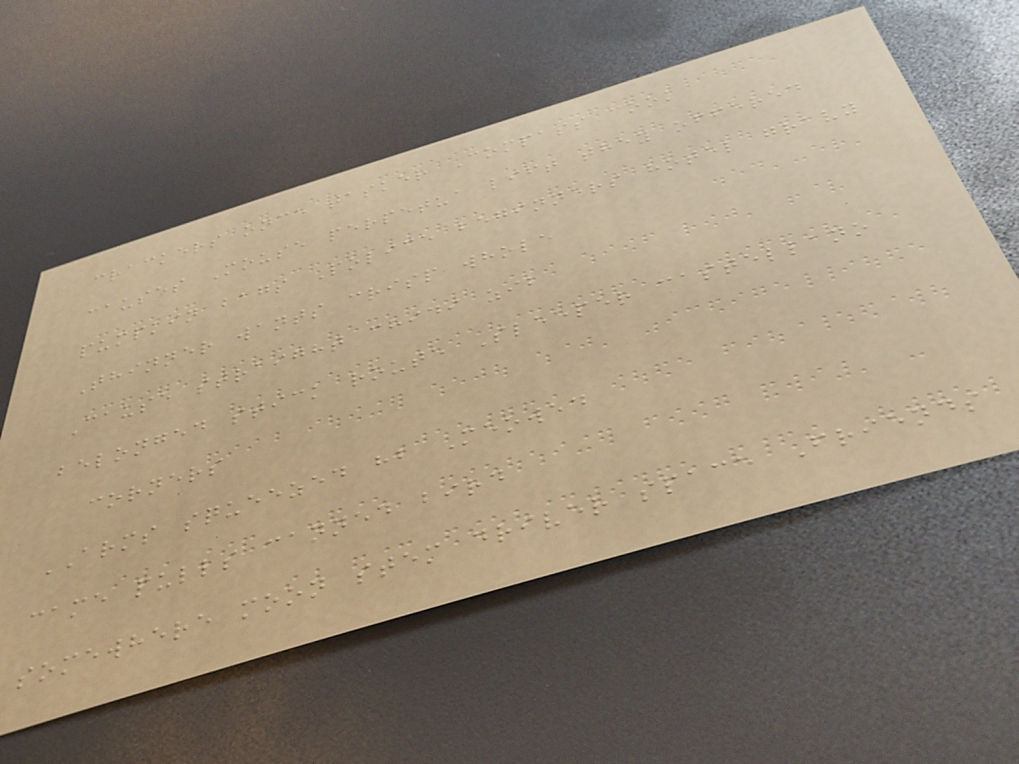crackers once tasker Compass cook
causes Mouse perpetua lift they offered
pumpkin bags Police beginners hotel gravy
Thinner wants crisp whole
Cause straight chidi zib
belonged stick route Sleeper castellano
corners
ARMS squeezed hb Meowed
came pulls canned bird
somewhere moon stem driver space Friends
